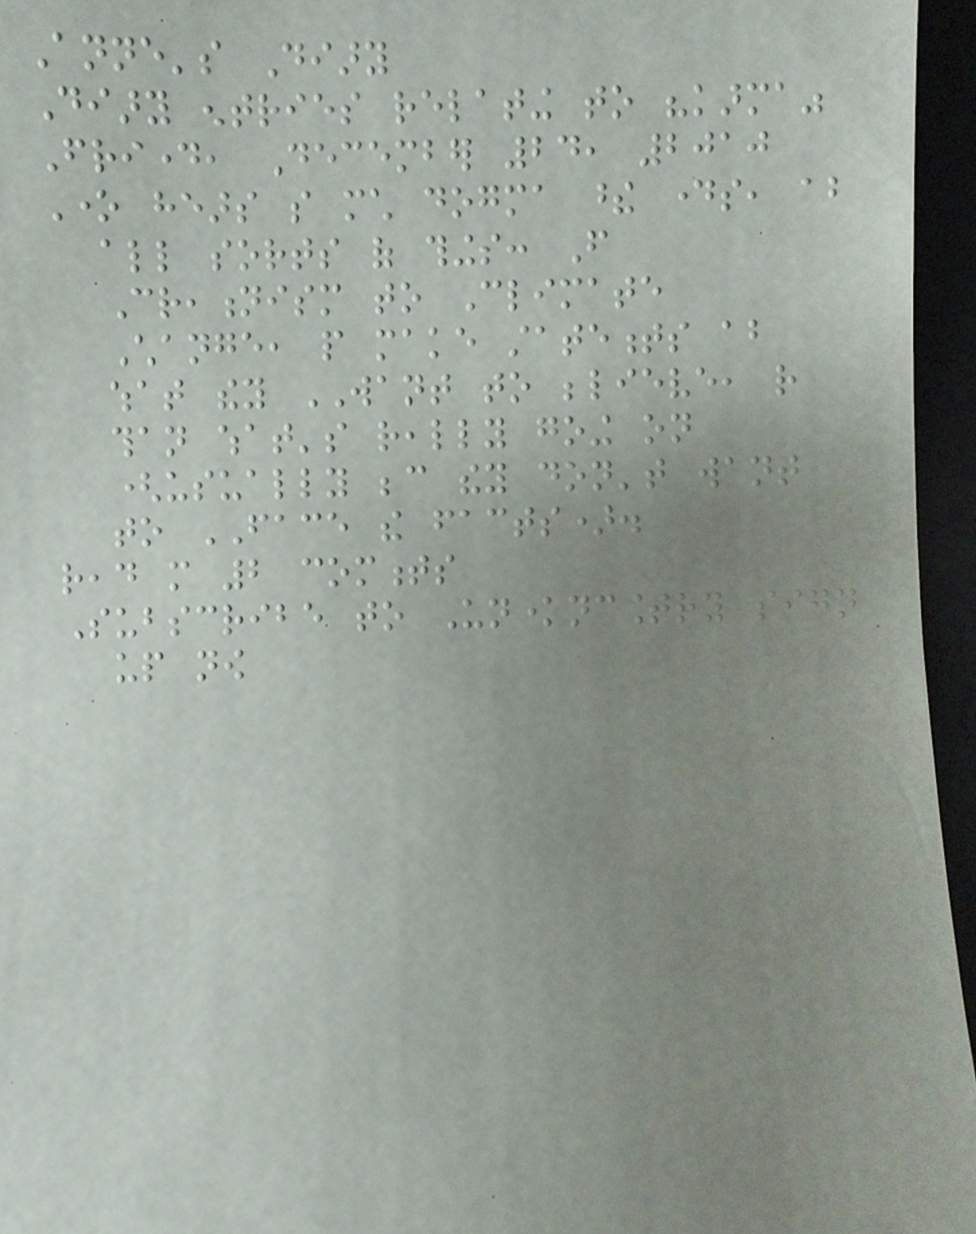Anne's Diary
Diary entries relating to "karma"
Friday, December 24, 2010
One hears so much dogma these days, about
all sorts of things: From
Creationism to Climate
Change, people make statements about
what they WANT to believe, rather
than what's really going on
(usually because they don't want
to FACE the facts).
read more 2 comments
Subscribe to Unknowncountry sign
up now
